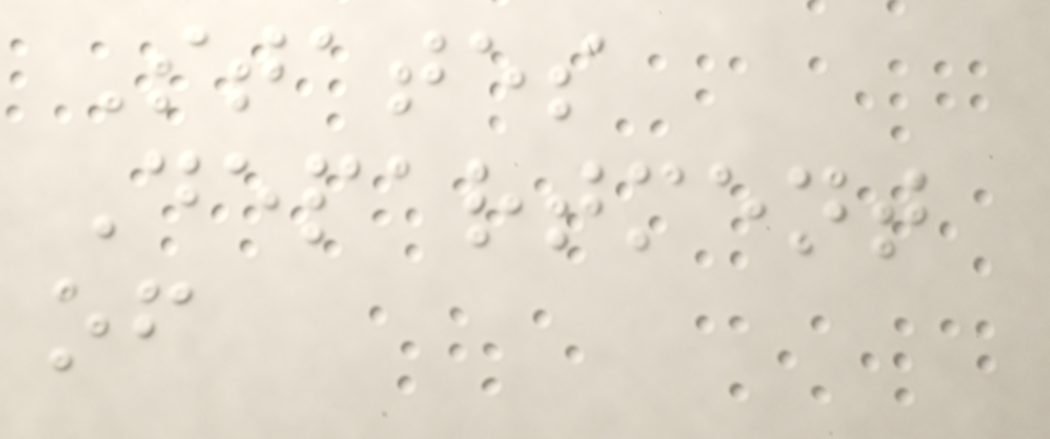States
Department
of
